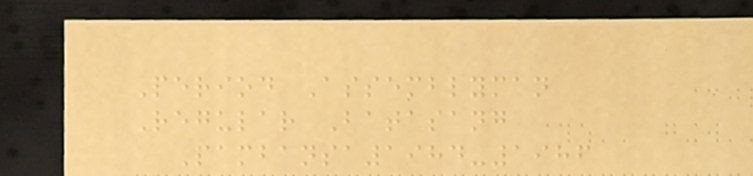Period Assemblyman
Regular Batasang
Pambansa1984-1986
